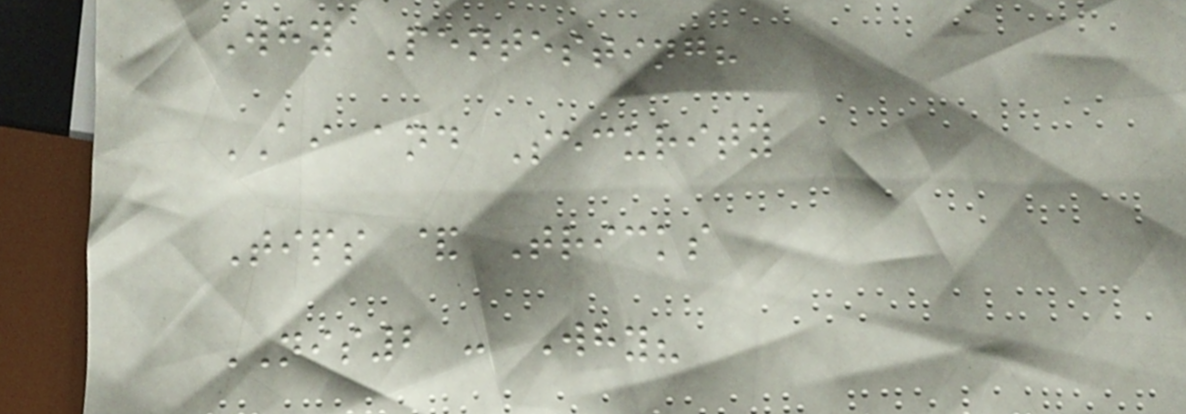Why Pentesting?
AI and Security
Tips & Tricks
NIS2 - Why?
